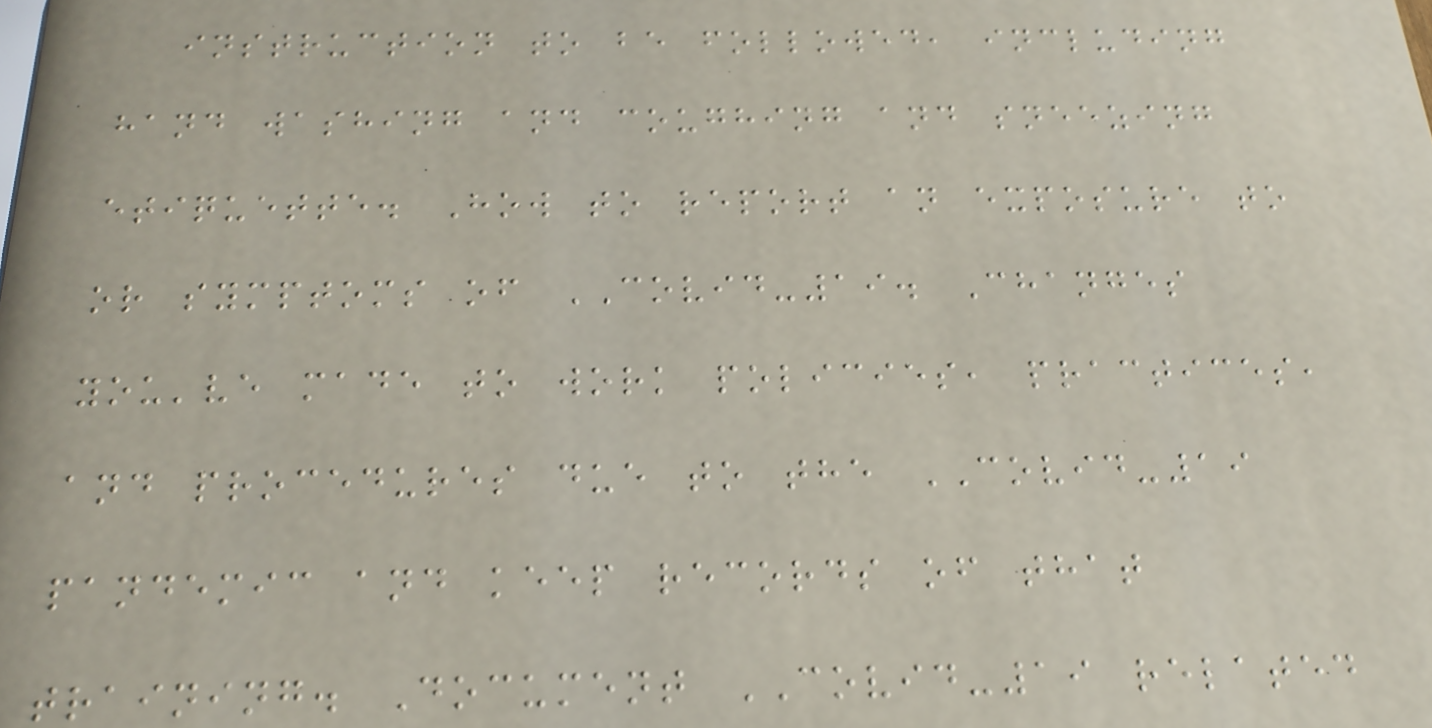instruction to be followed, including
hand washing and coughing and sneezing
etiquette. How to report an exposure to
or symptoms of COVID-19. Changes
you've made to work policies, practices,
and procedures due to the COVID-19
pandemic and keep records of that
training. Document COVID-19 related
